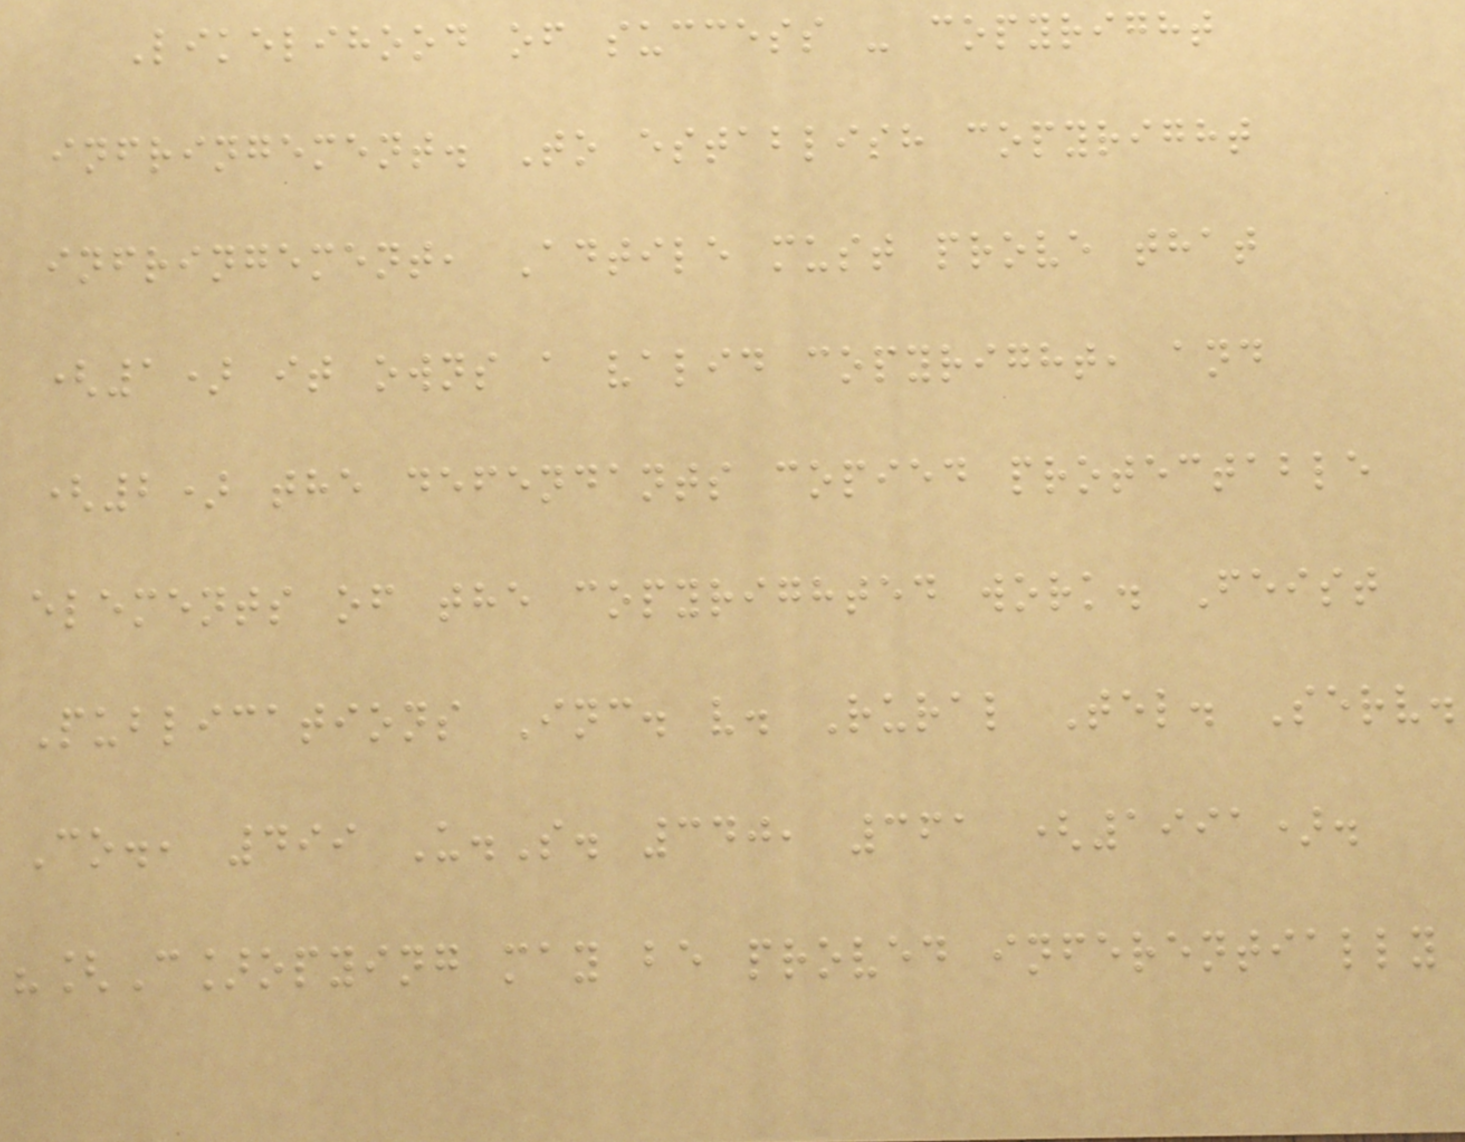Likelihood of success - copyright
infringement. To establish copyright
infringement, Adtile must prove that
(1) it owns a valid copyright, and
(2) the defendants copied protectable
elements of the copyrighted work. Feist
Publications Inc. v. Rural Tel. Serv.
Co., 499 U.S. 340, 361 (1991).
"[C]opying may be proved inferentially
